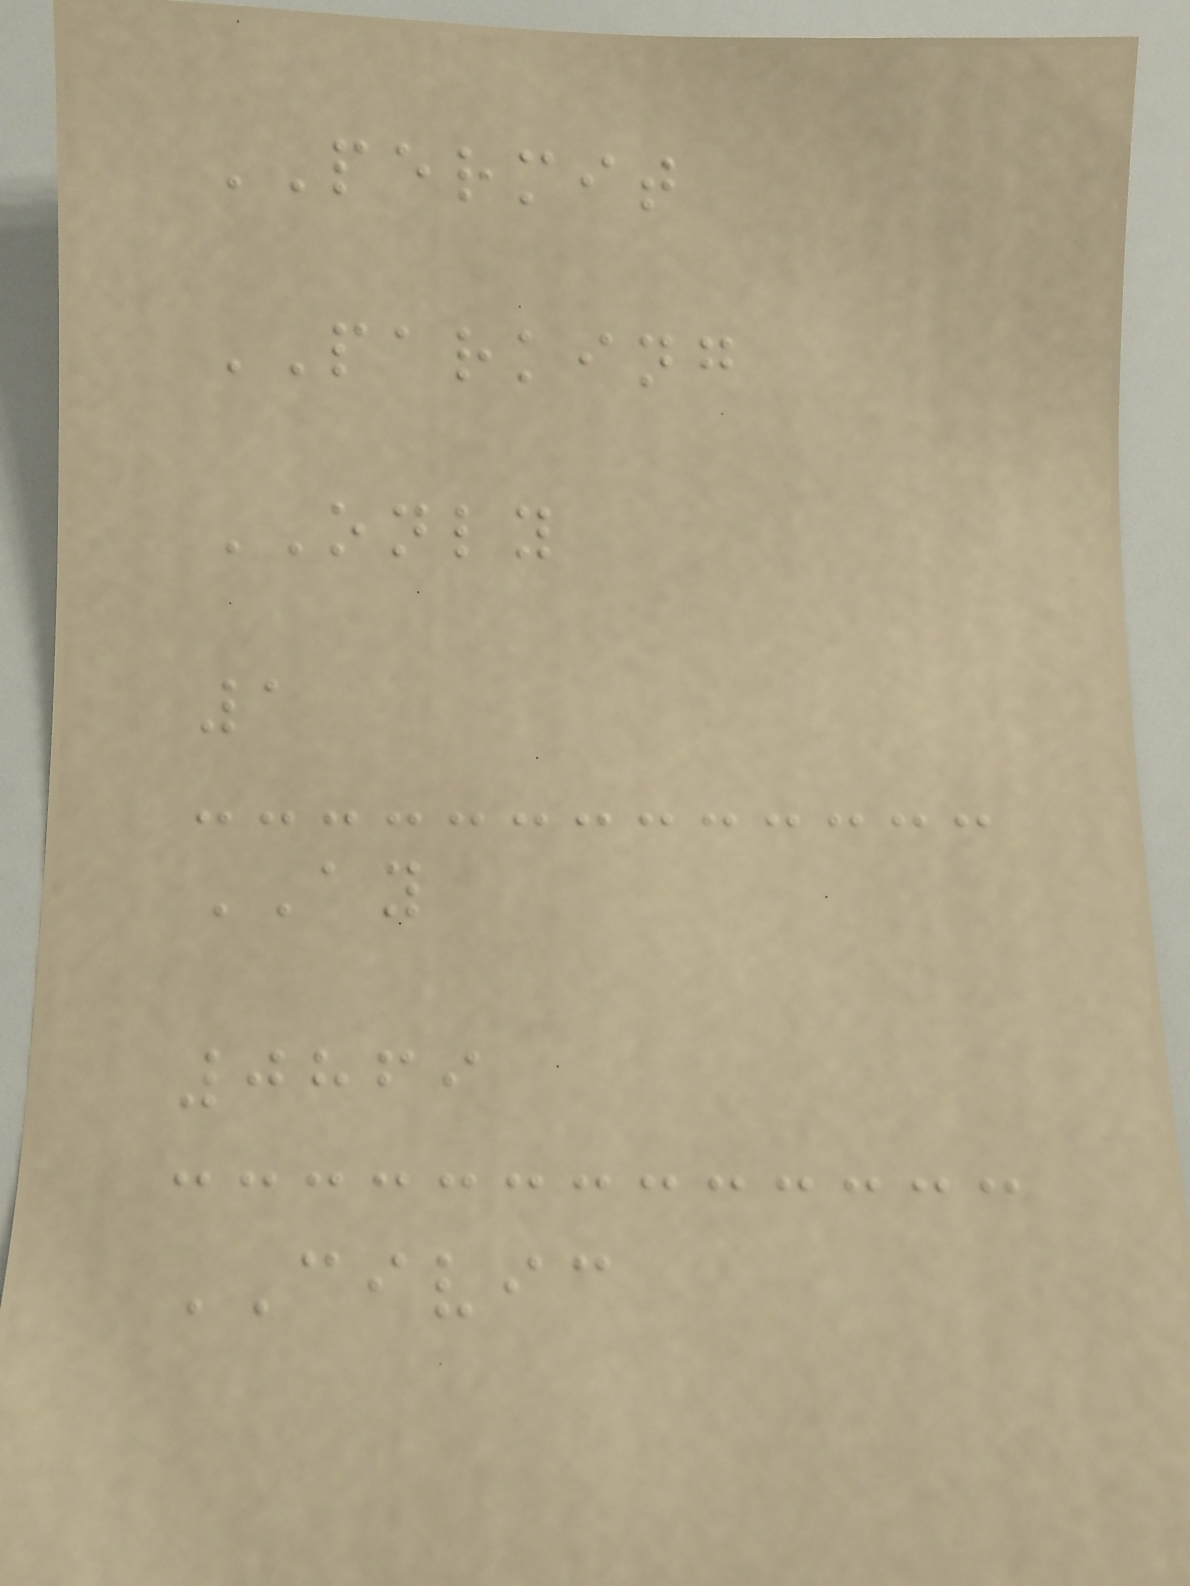PERMIT
PARKING
ONLY
1
AY
0869
CIVIC
